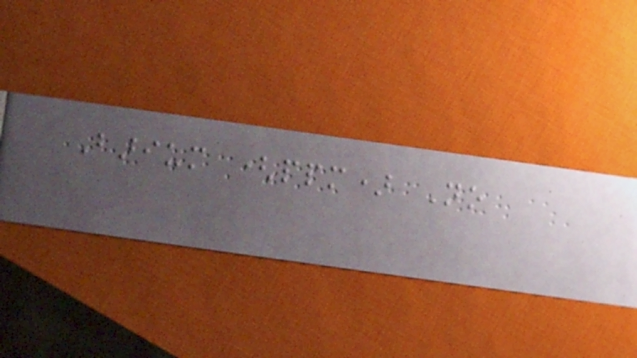Barium (ppm) No
